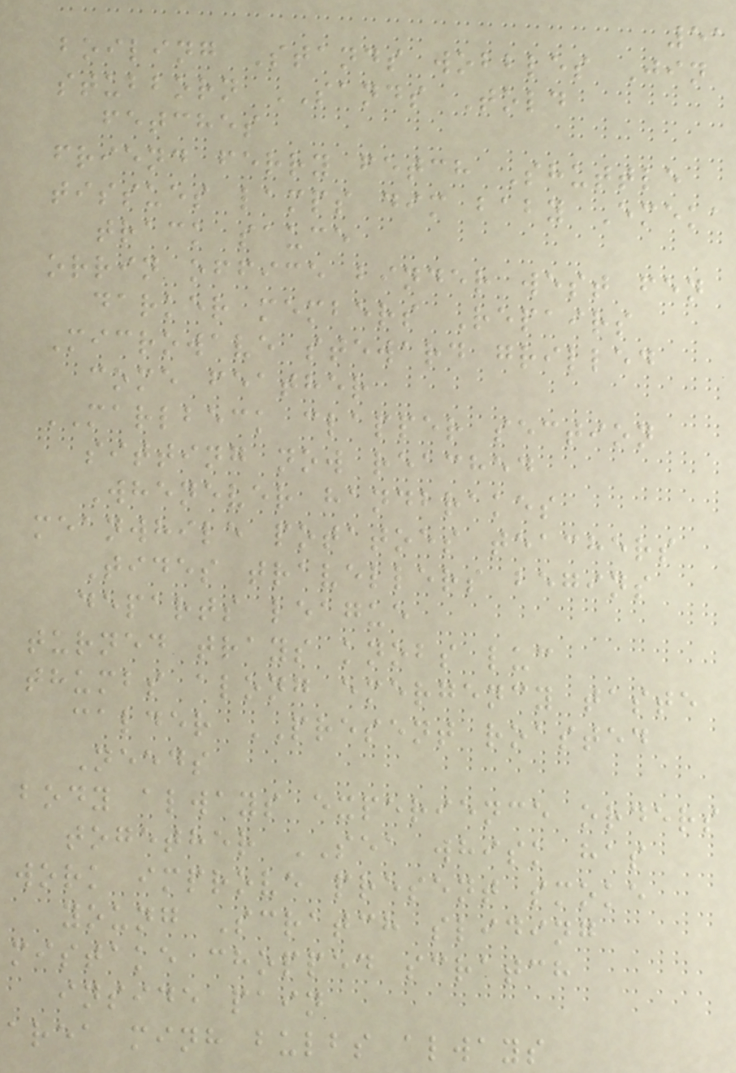51
boiling Stands wobbles Jin
stubborn SANDS Told
fetches
friend ferry fetch Shuttle
tissues lamps dim baby Emeka
track sauce
orrin office binder west fen
darker members Repairs
Microwave steward grilled
come feather
MARLBECK clapper section
sitting now reached
Whenever handbrakes
meanwhile potatoes teachers
Tides travellers begins
departs league
turned trays knobs luc
thumbs along emergency taste
calder PRESENT roasted
Needs
body always experience orders
together SEA whisk has
work improve present smoke
young Scratch sliding
mistake chopped scratch
inside pain
area minh bulbs always
